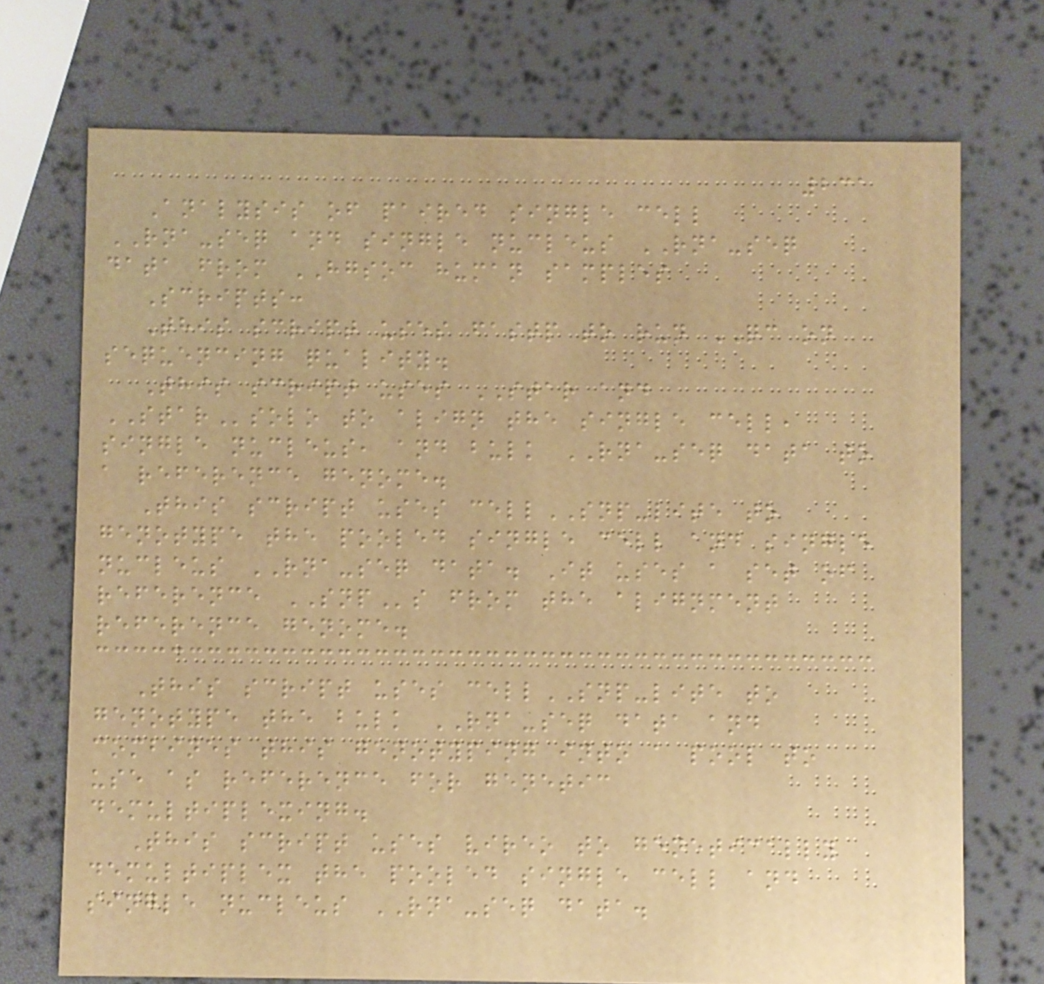231
Analysis of paired single cell
RNA-seq and single nucleus RNA-seq
data from HGSOC human samples
Scripts:
This script uses fastp to run QC on
sequencing quality.
This script uses STAR and
STARsolo to align the single cell,
single nucleus, and bulk RNA-seq data to
a reference genome.
This script uses cellSNP-lite to
genotype the pooled single cell and single
nucleus RNA-seq data. It uses a set of
reference SNPs from the alignment
reference genome.
This script uses cellSNP-lite to
genotype the bulk RNA-seq data and
combines this genotyping into a pool to
use as reference for genetic
demultiplexing.
This script uses vireo to genetically
demultiplex the pooled single cell and
single nucleus RNA-seq data.
